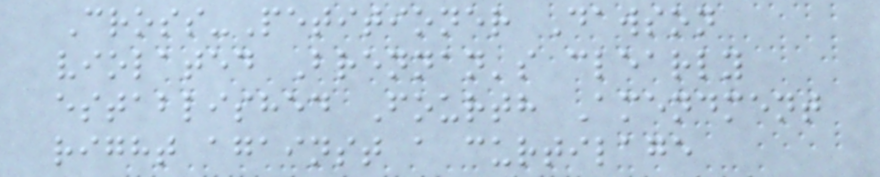Cross-Petitioner Dawson
violated Brennan's clearly
established Fourth Amendment
right against a curtilage
